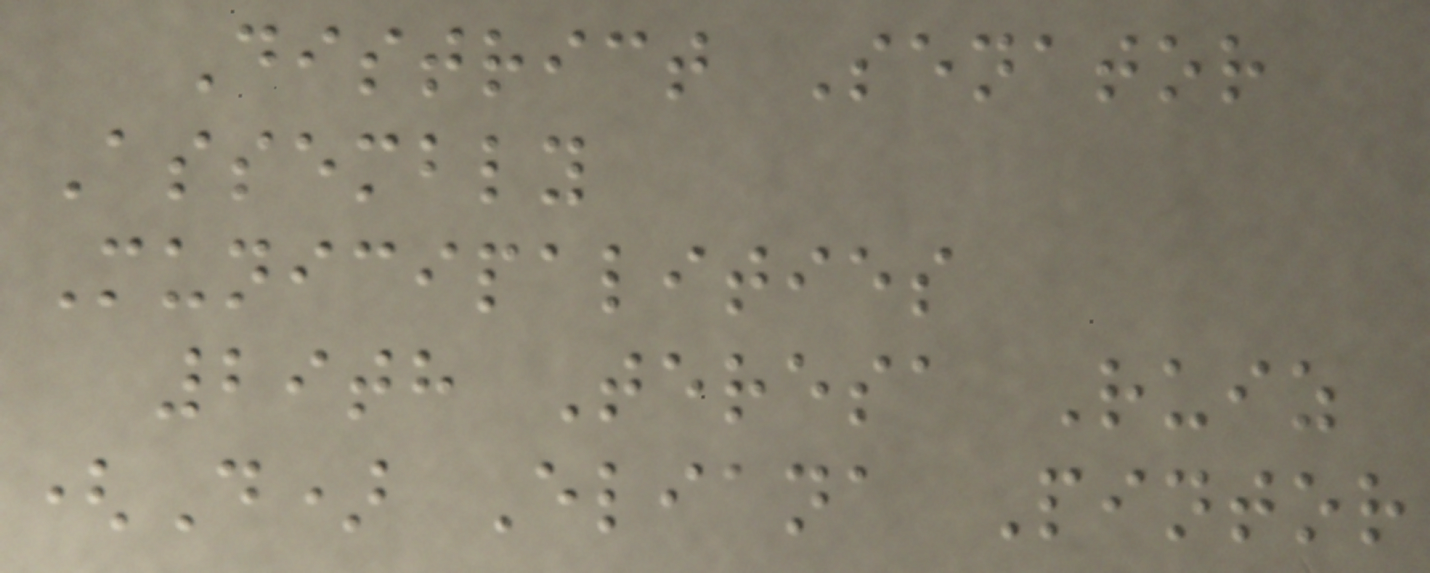District Senator
Assembly
Municipalities
29th Teresa Ruiz
(D) Eliana Pintor
